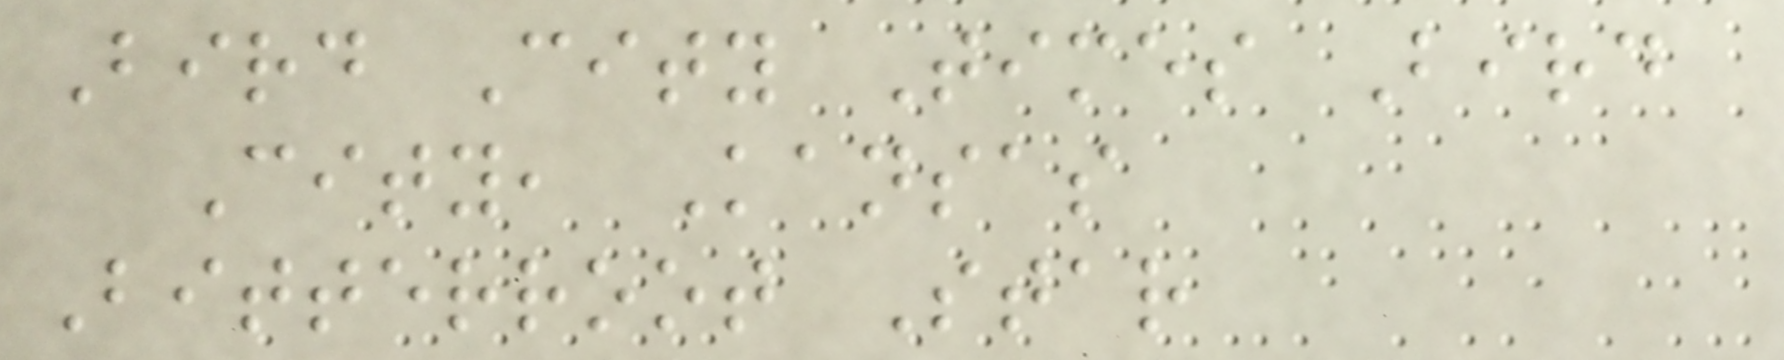Bird City Times Bird
City, Kansas
Bitterroot Star
